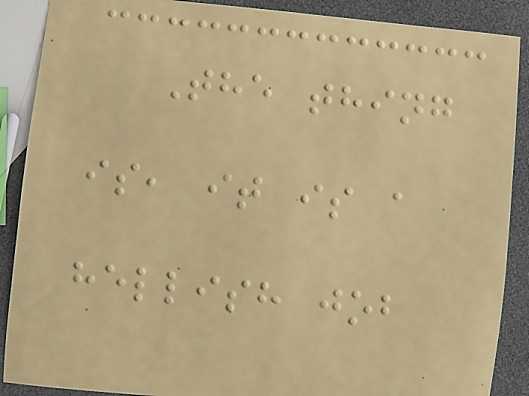The thing
is, it is a
hellish job
